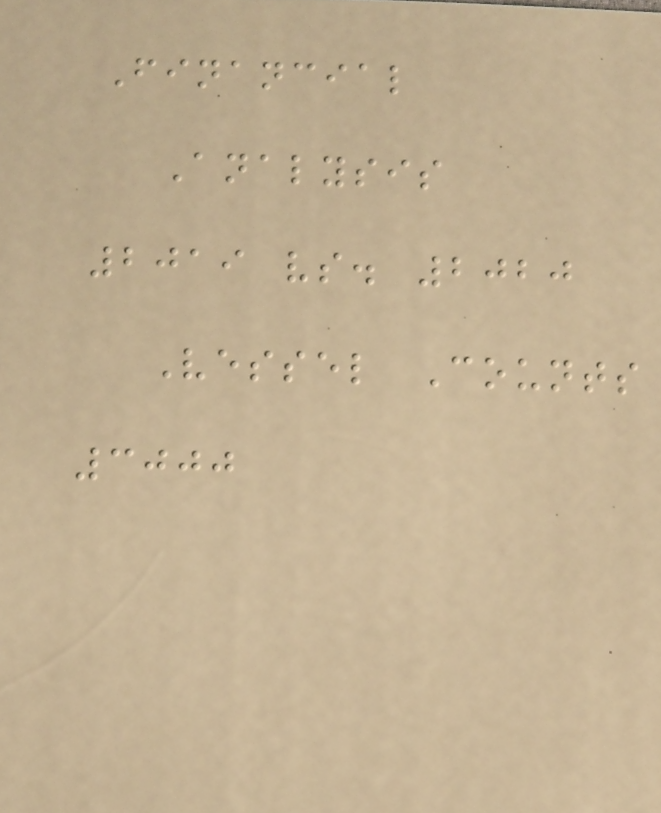Financial
Analysis
2019 vs. 2020
Vessel Counts
3000
